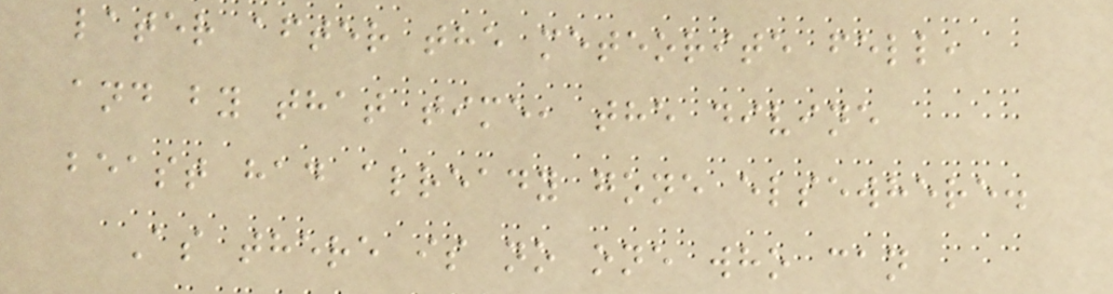later after the meteorite fell,
and by that time, the divine
beast had already gone elsewhere.
As there is no one who can
